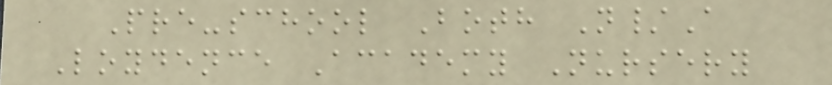Pre-school Both N/A
Loydence Academy Nursery
